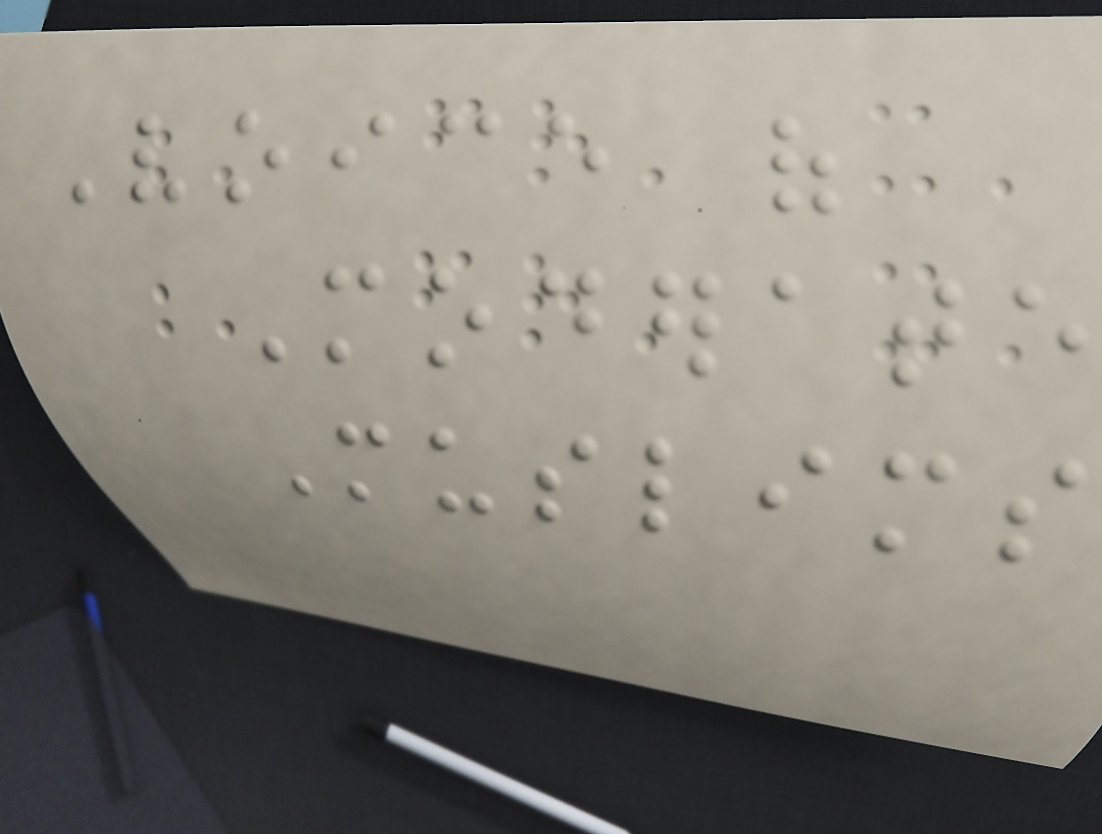Voice of
Moderate
Muslims
